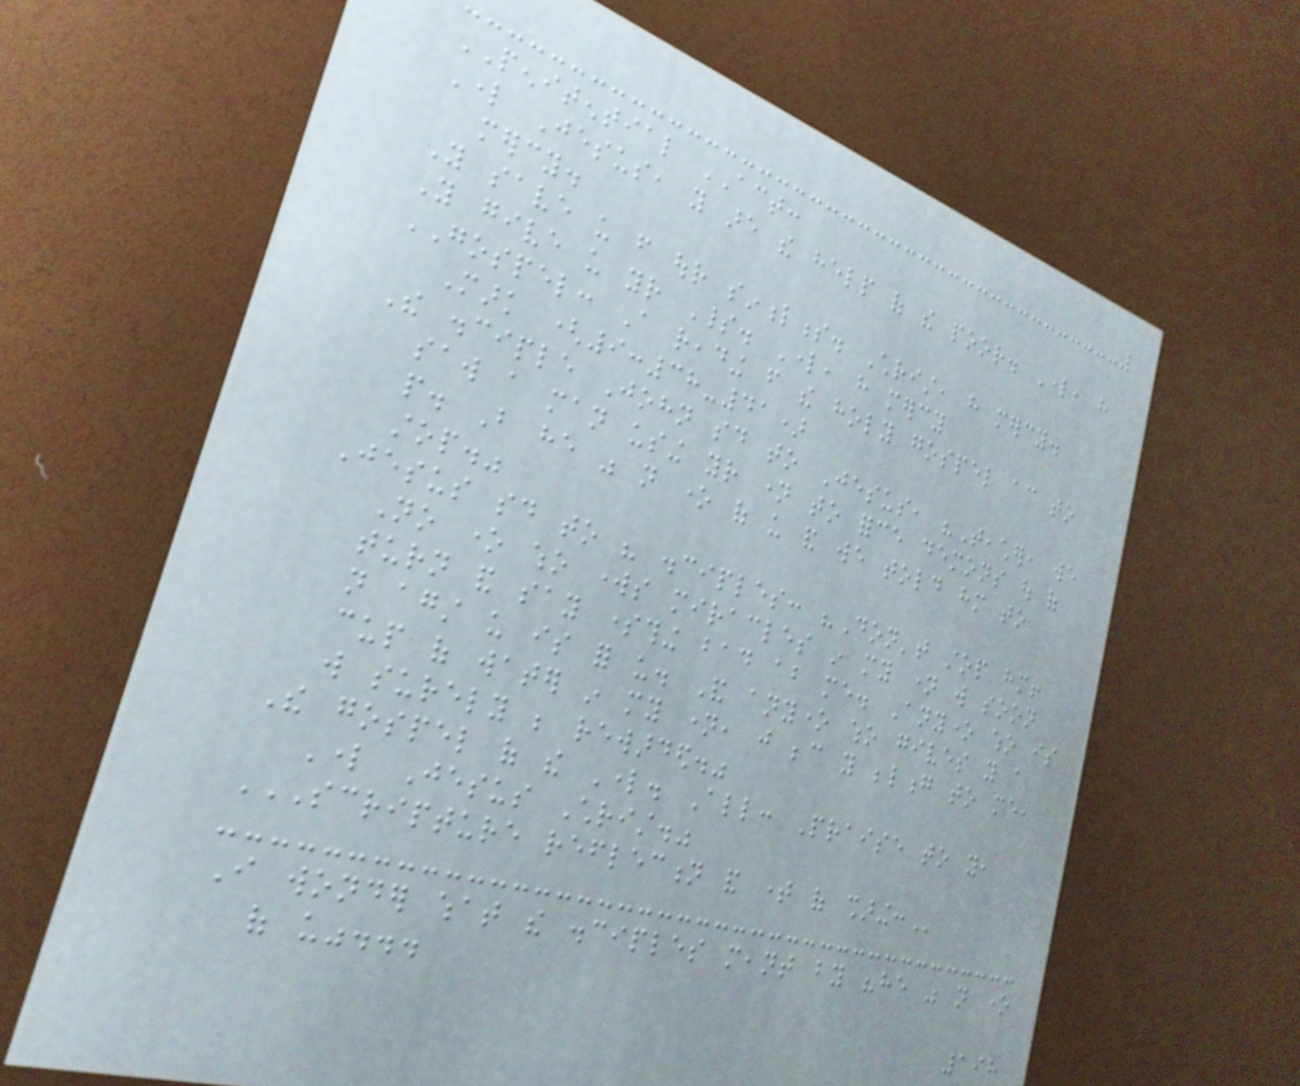PENITENTIAL ACT:
Lord Jesus, you are the help of the poor. Lord, have
mercy.
You save us from our sinfulness. Christ, have mercy.
You give us your Spirit. Lord, have mercy
GOSPEL: A reading from the holy gospel according to
Mark (9:38-41)
The disciple John said to Jesus, "Teacher, we
saw a man using your name to force demons out of
people. But he was not one of us and we told him to
stop."
Jesus said to his disciples: "Don't stop him!
No one who works miracles in my name will soon
turn and say something bad about me. Anyone who is
not against us is for us. And anyone who gives you a
cup of water in my name, just because you belong to me,
will surely be rewarded."
The gospel of the Lord. All: Praise to you,
Lord Jesus Christ."
SCRIPTURE REFLECTION AND TIME OF SHARING:
I wonder what the disciples meant by "he was not one
of us"...
198
